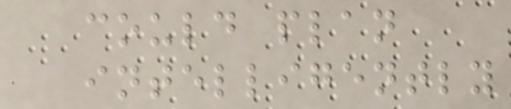could plan
intelligently
